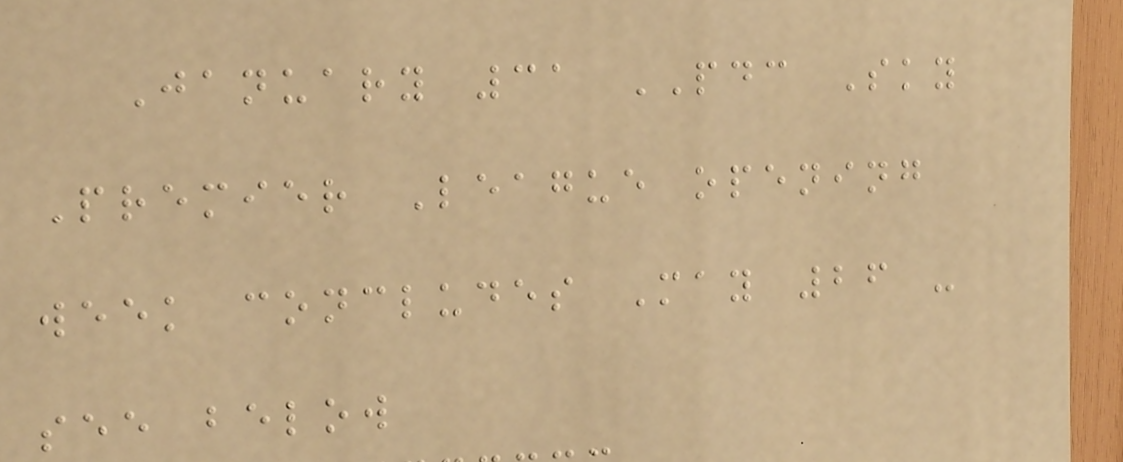January 31 PDC Sky
Premier League opening
week concludes May 26 -
see below
